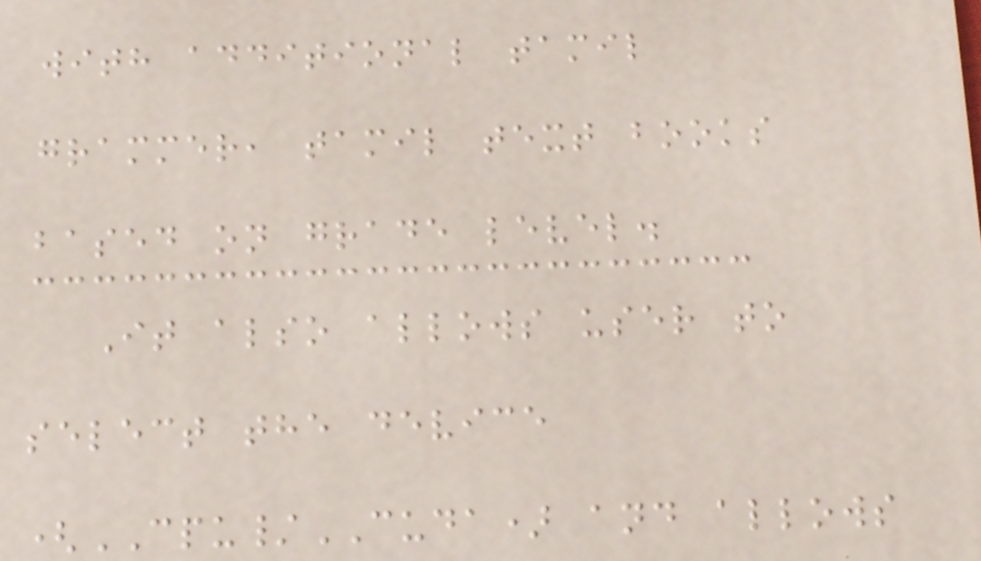with additional tamil
grammer, tamil text books
based on grade level.
It also allows user to
select the device
(CPU/CUDA) and allows
